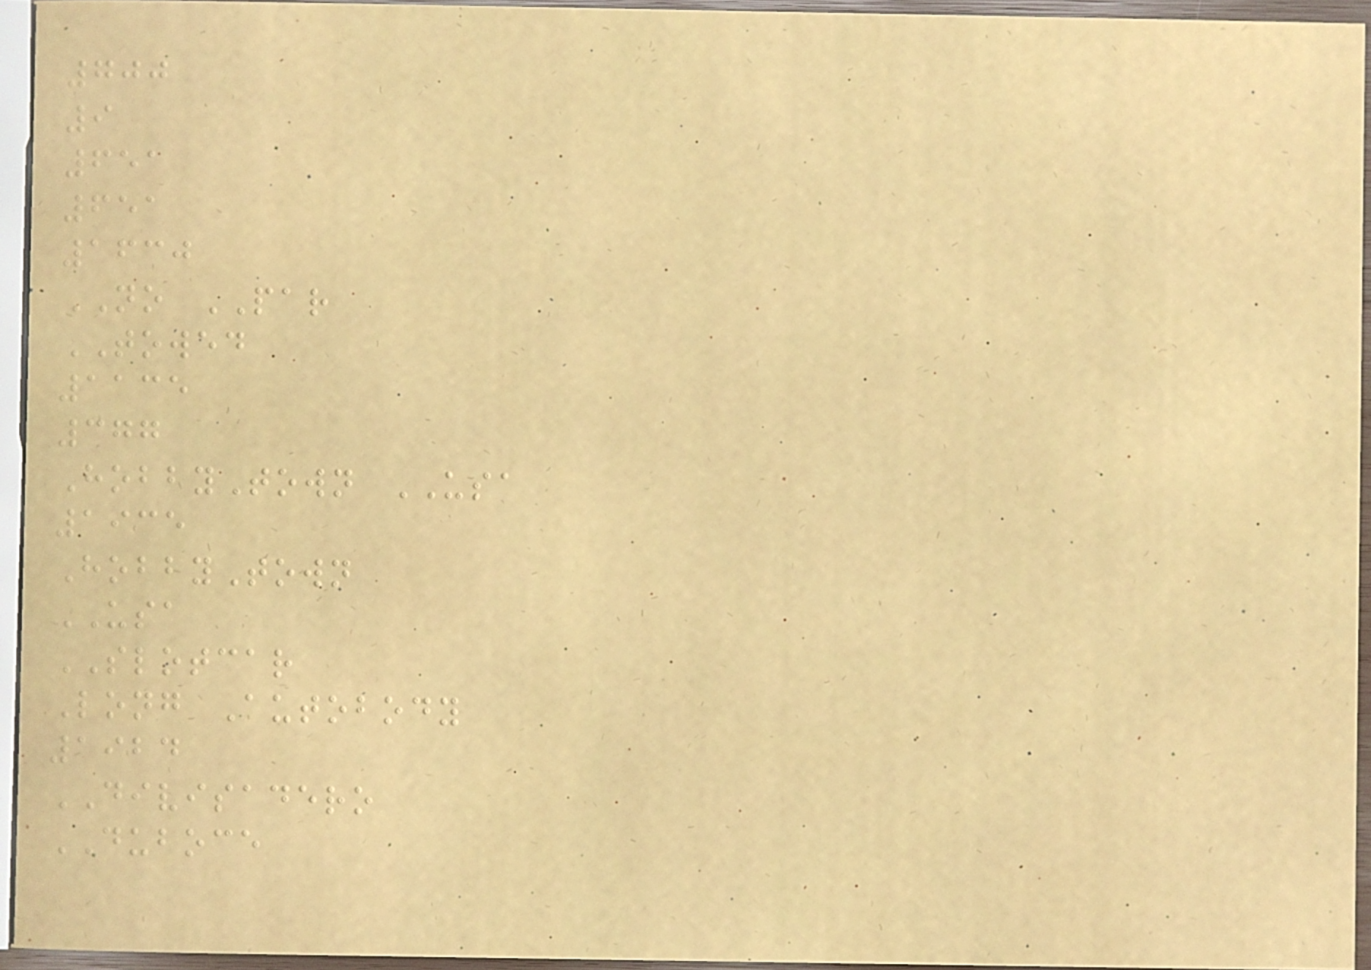700
9
651
651
1630
NO PAR
TOWED
1135
377
HobbyTown USA
1935
HobbyTown
USA
SLOTCAR
Long Autobody
1924
DIVISADERO
DUBOCE
